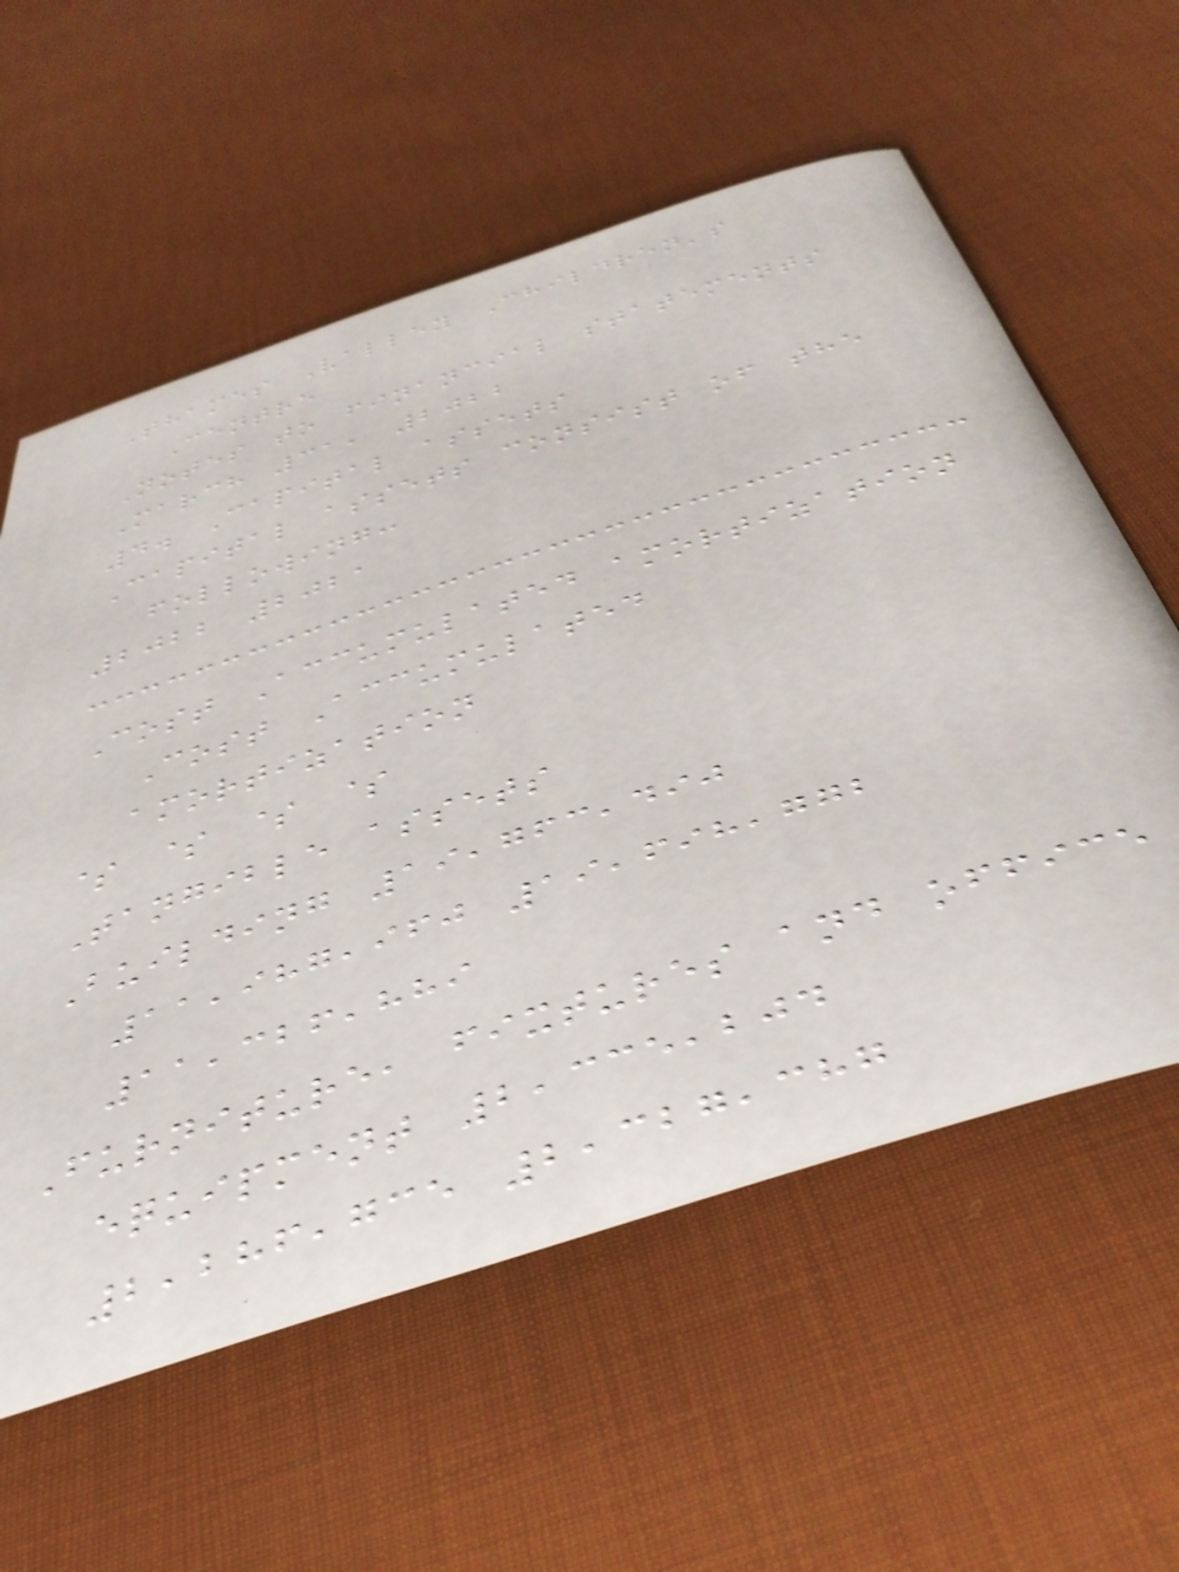Thames Valley Children's
Centre
Notes to financial statements
March 31, 2022
4. Capital assets
Capital assets consist of the
following:
2022 2021
Cost Accumulated amortization
Cost Accumulated
amortization
$ $ $ $
Tangible assets
Building 19,763,490
11,987,960 19,698,772
11,326,889
Furniture, fixtures and office
equipment 2,335,204
2,286,735 2,327,387
